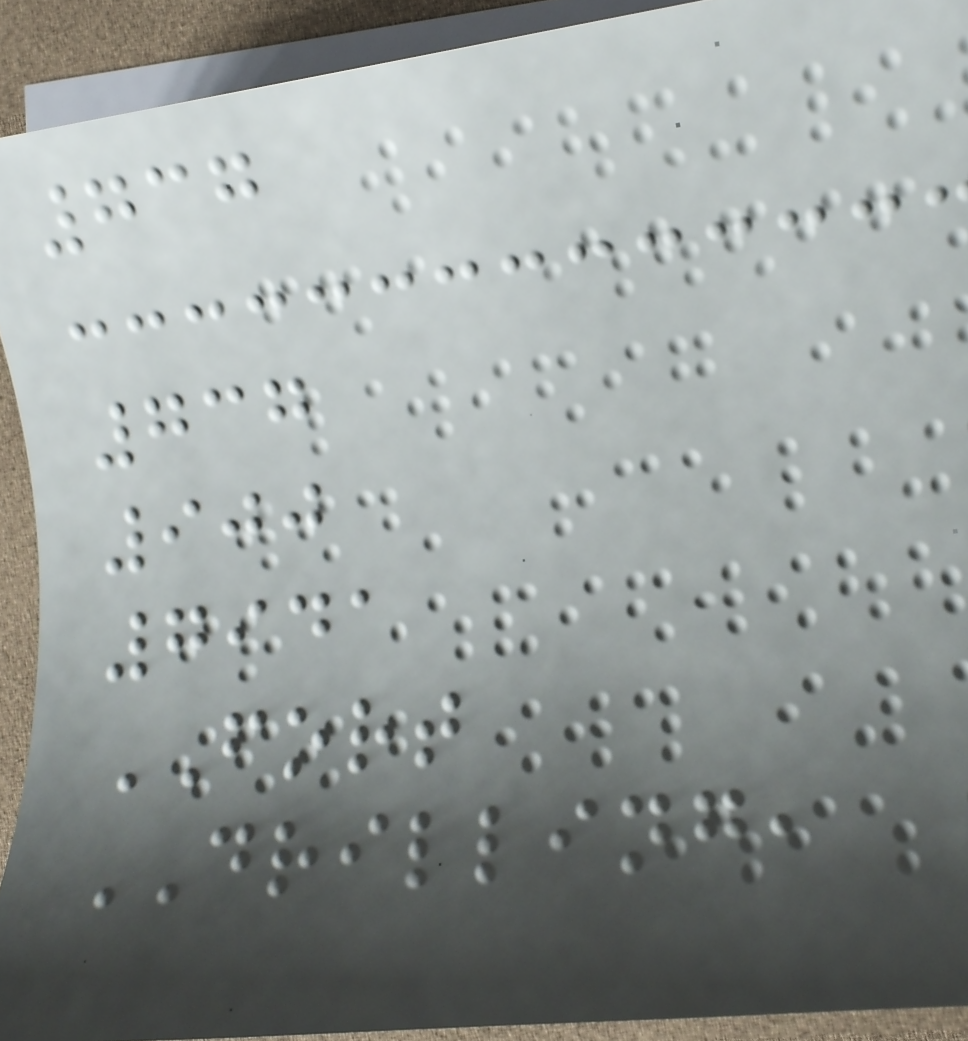737
737
900
7941
FORT
DRILLING,
